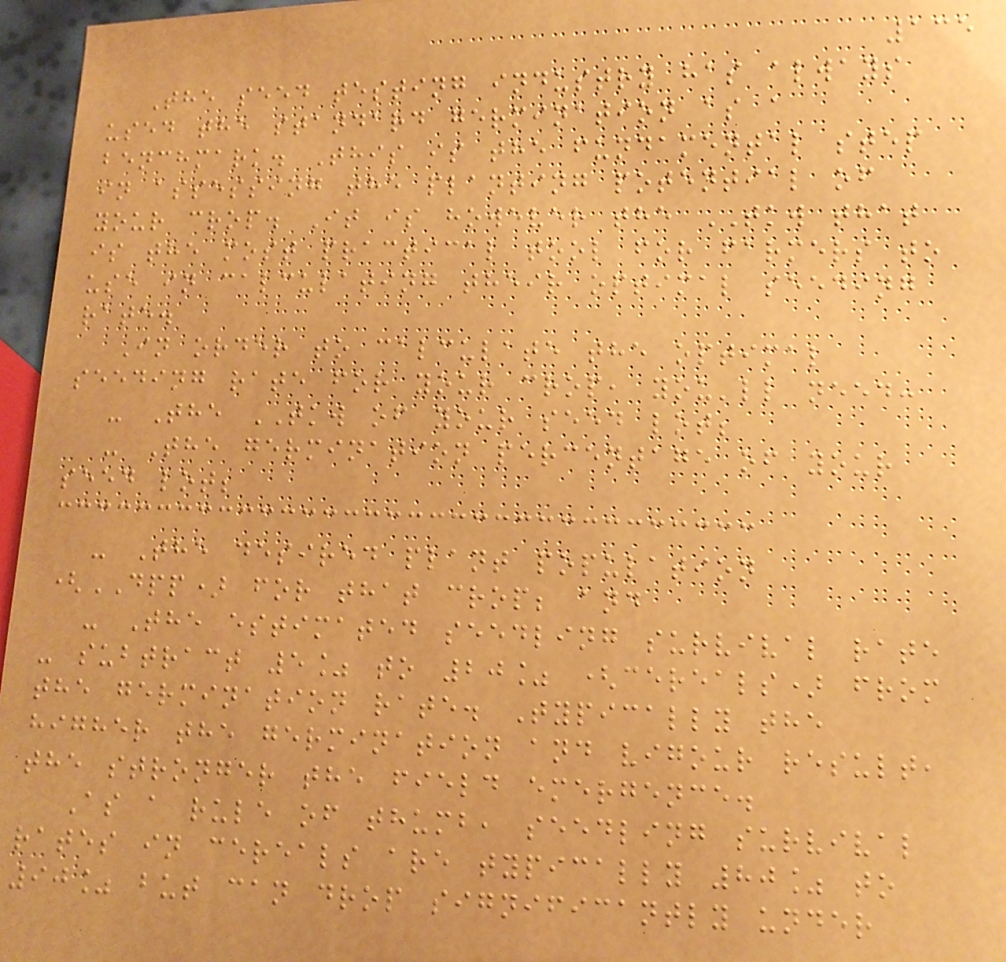135
The seed testing industry has always
used the standard germination as a
benchmark. This is the fundamental step
in assessing the planting potential of
your crop. It is however the TKW that
is the most practical tool for farmers to
use in calculating their optimal seeding
rate.
In order to calculate the optimal
seeding rate for your crop, you'll need:
- The TKW of your seed lot;
- The germination percentage of your
seed lot;
- The desired plant population
(DPP) for that crop; and
- The estimated seedling survival rate
- subtract 5% to 20% (cereals) from
the germination rate. Typically the
higher the germination and vigour result,
the stronger the field emergence.
As a rule of thumb, seedling survival
rates in cereals are typically 80% to
90% but can drop significantly under
